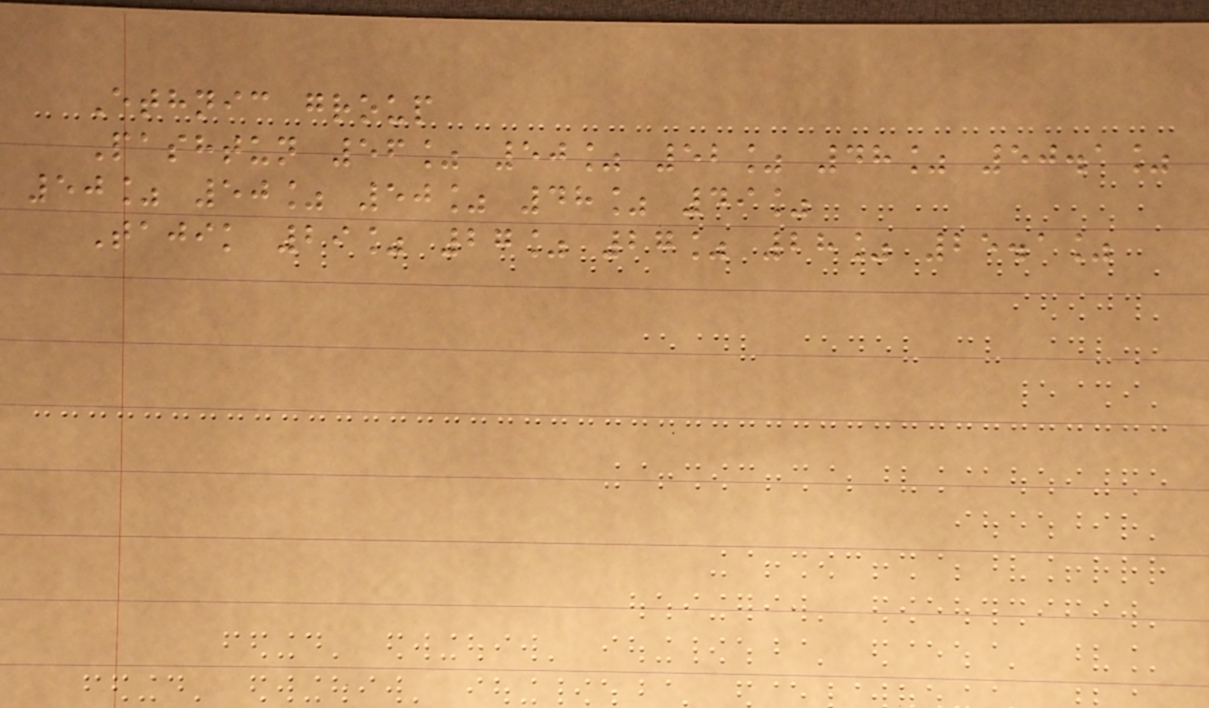Ethnic group
Pashtun 56% 50% 52% 48% 50.1%
50% 50% 50% 48% 49%
Tajik 29% 27% 27% 28% 25.1%
